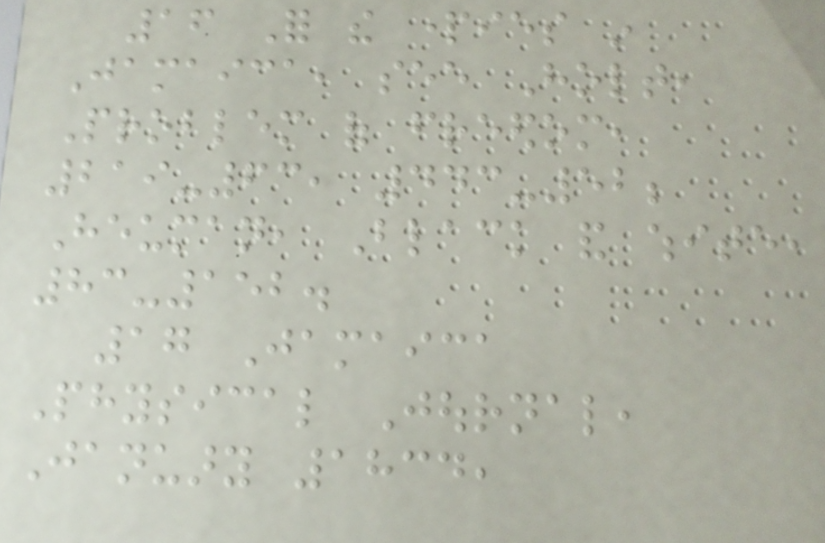16 For the parties in
Jamaica, see Holt,
Problem of freedom,
219-63, 443-52;
Heuman, Black and white,
83-152.
17 Jamaica
Physical Journal,
January 1834,
